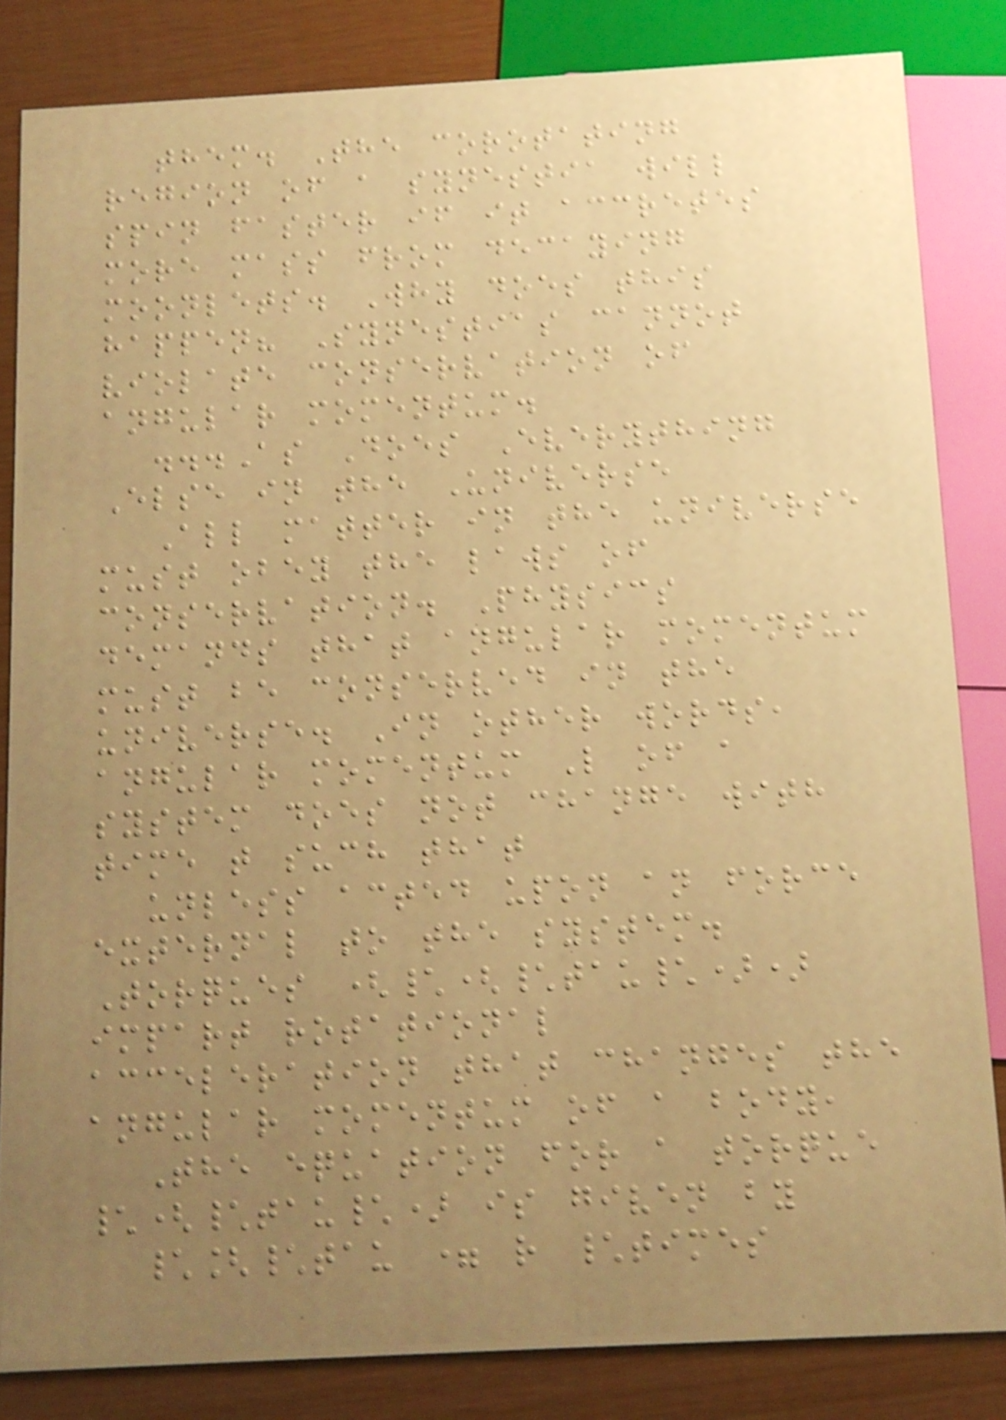them. The corotating
region of a synestia will
spin faster if it accretes
more mass from decaying
moonlets. Why does this
happen? Synestias cannot
violate conservation of
angular momentum.
...As Does Everything
Else in the Universe
All matter in the universe
must obey the laws of
conservation. Physics
demands that angular momentum
must be conserved in the
universe. In other words,
angular momentum L of a
system does not change with
time t such that
unless acted upon an force
external to the system.
Torques (\(\tau\))
impart rotational
acceleration that changes the
angular momentum of a body,
The equation for a torque
\(\tau\) is given by
\[\tau = r \times
